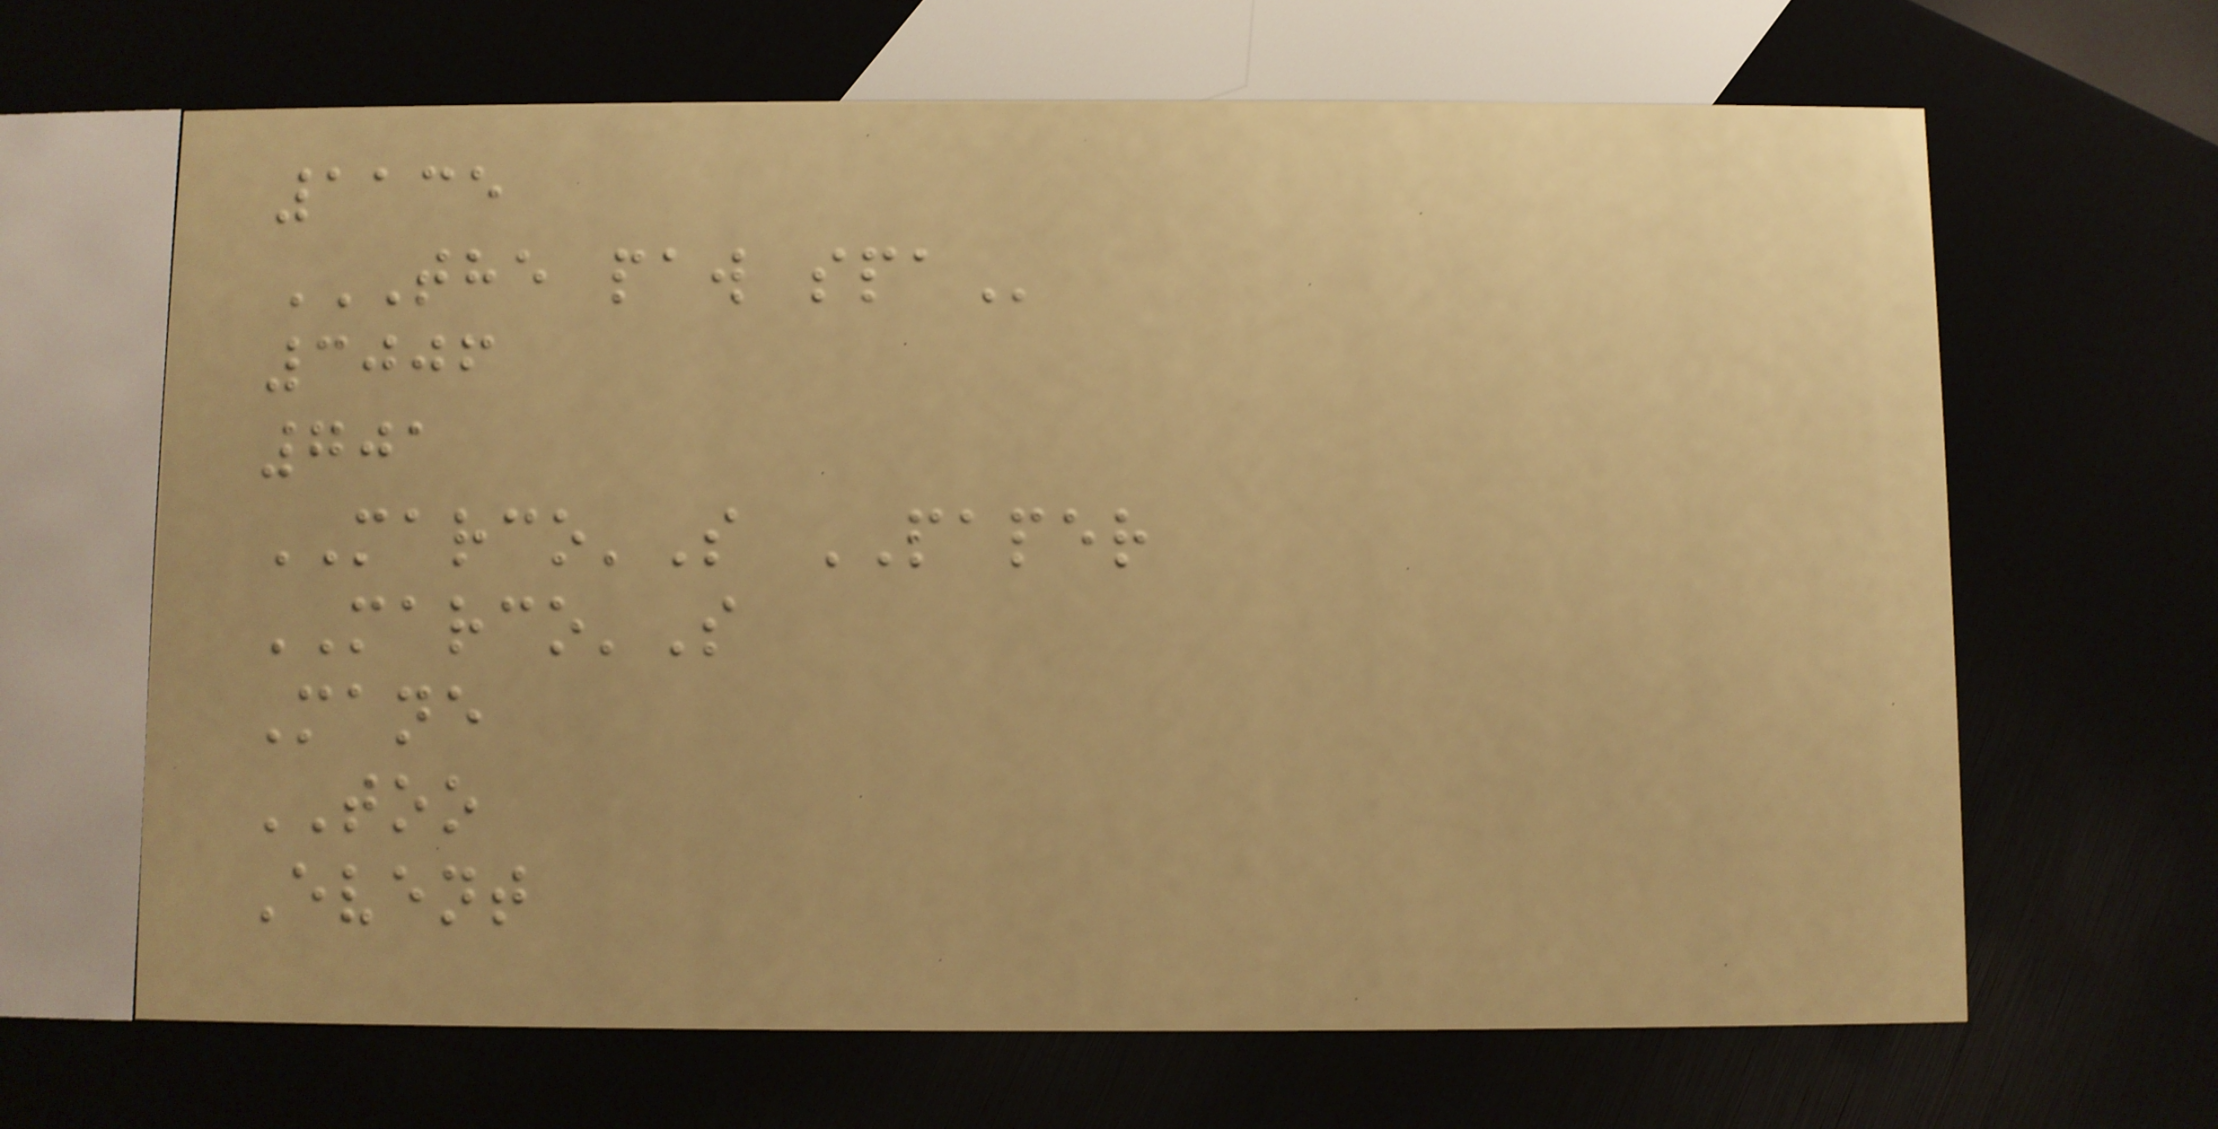1135
THE PAW SPA
3006
701
MARCO'S PAPER
MARCO'S
Mane
TOO
Event
